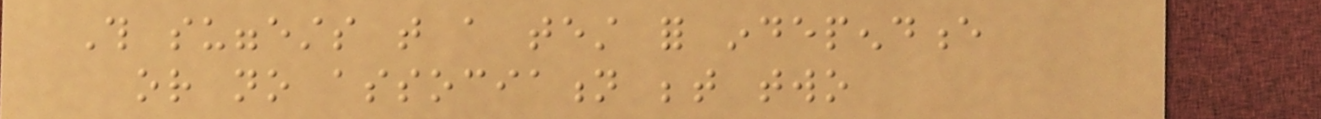This suggests that a test for independence
or no association between two
